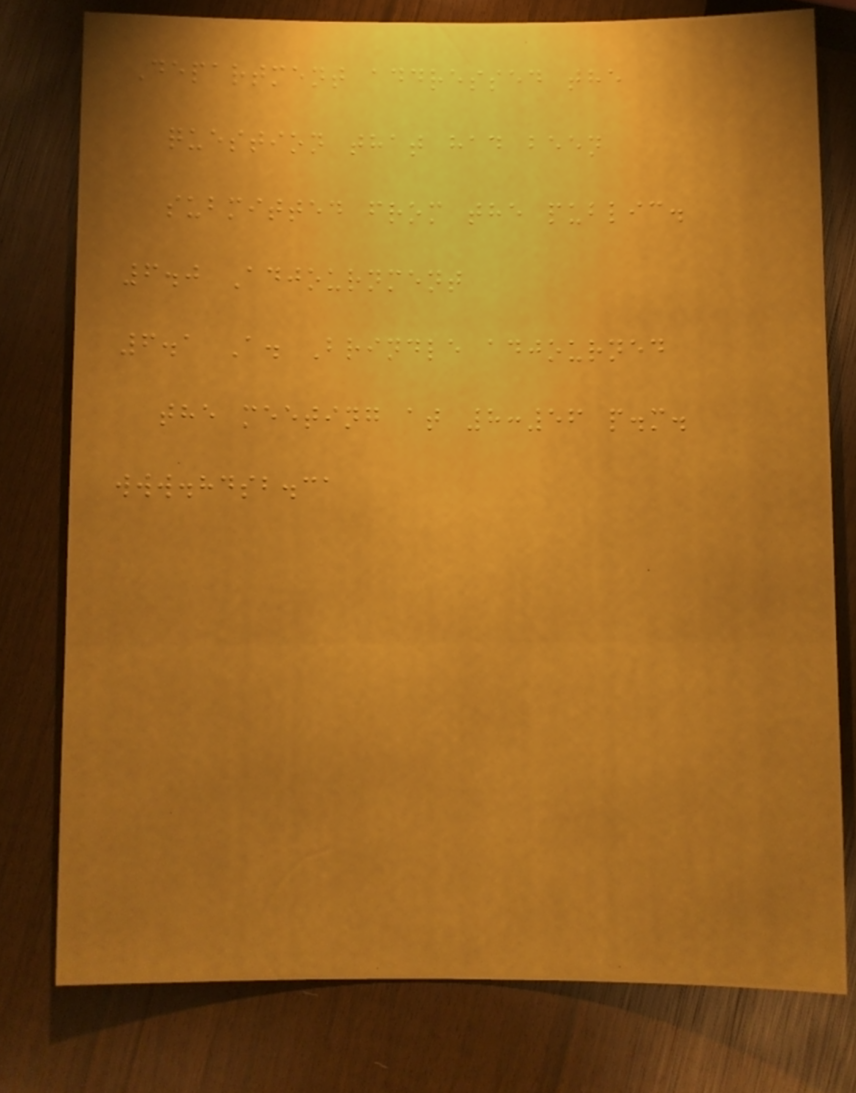Department addressed the
question that had been
submitted from the public.
6.0 Adjournment
6.1 A. Brindle adjourned
the meeting at 8:56 p.m.
www.hdsb.ca
